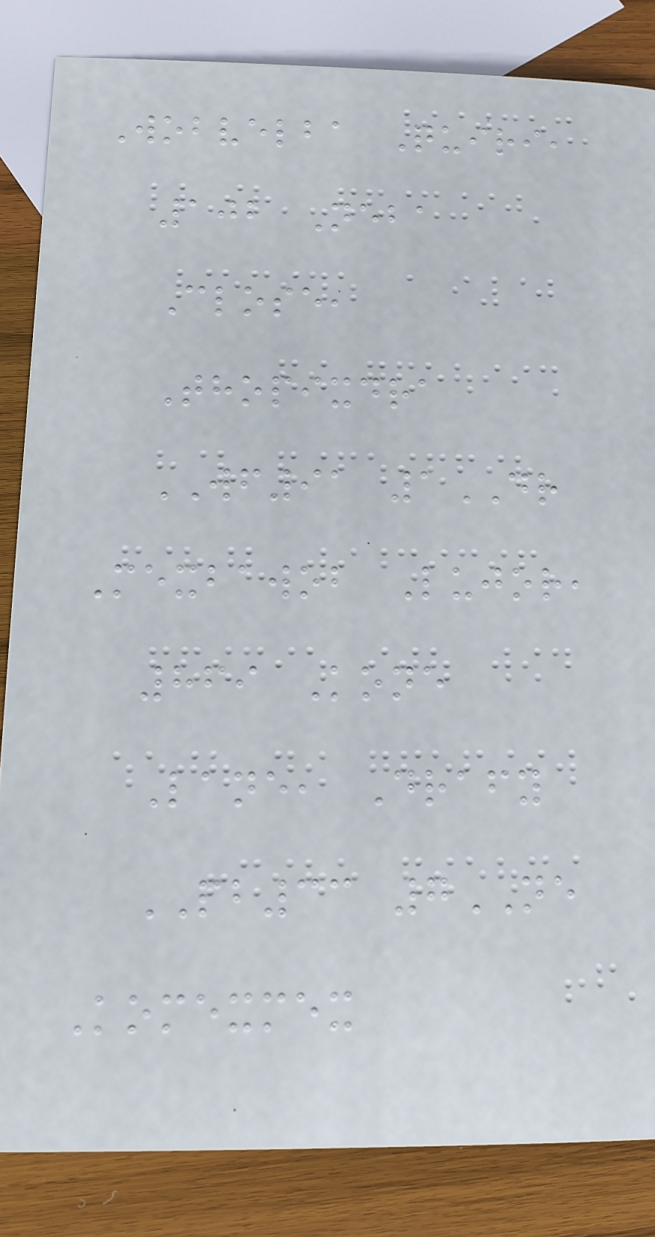Wobvelba Quiri,
102 Neba
Close,
Thopixdra
WF91 1DR
Mexbawob Lujor,
869 Kone
Lane, Drafy
PB33 7NE
Komexmex
